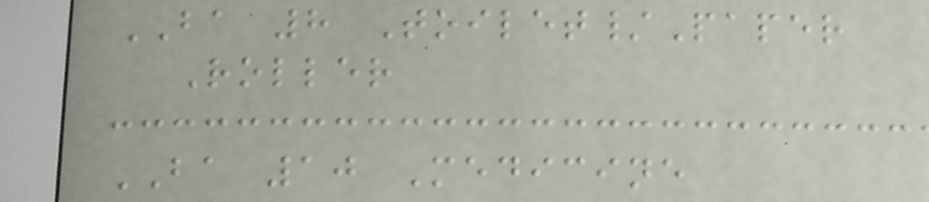BA 8 Toilet/Paper
Roller
BA 10 Medicine
